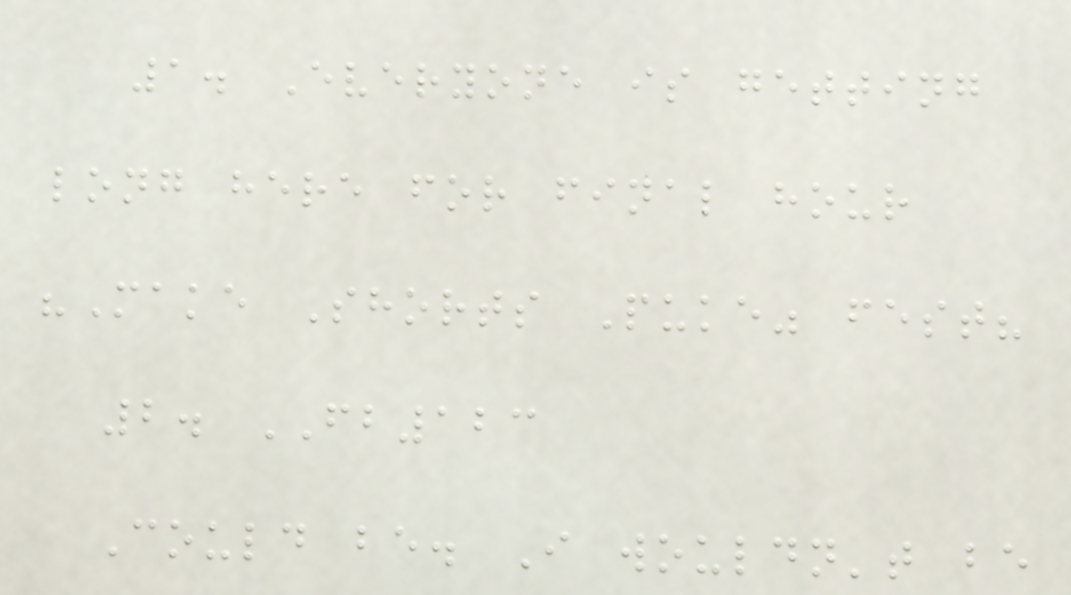1. Everyone is getting
long here for final hour
"Make Shorts Puke" fest?
2. FB123
Could be. I wouldn't be
